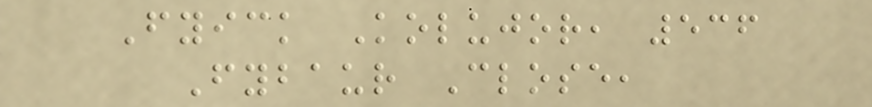Fyick Kolujor, 536
Fybaur Close,
